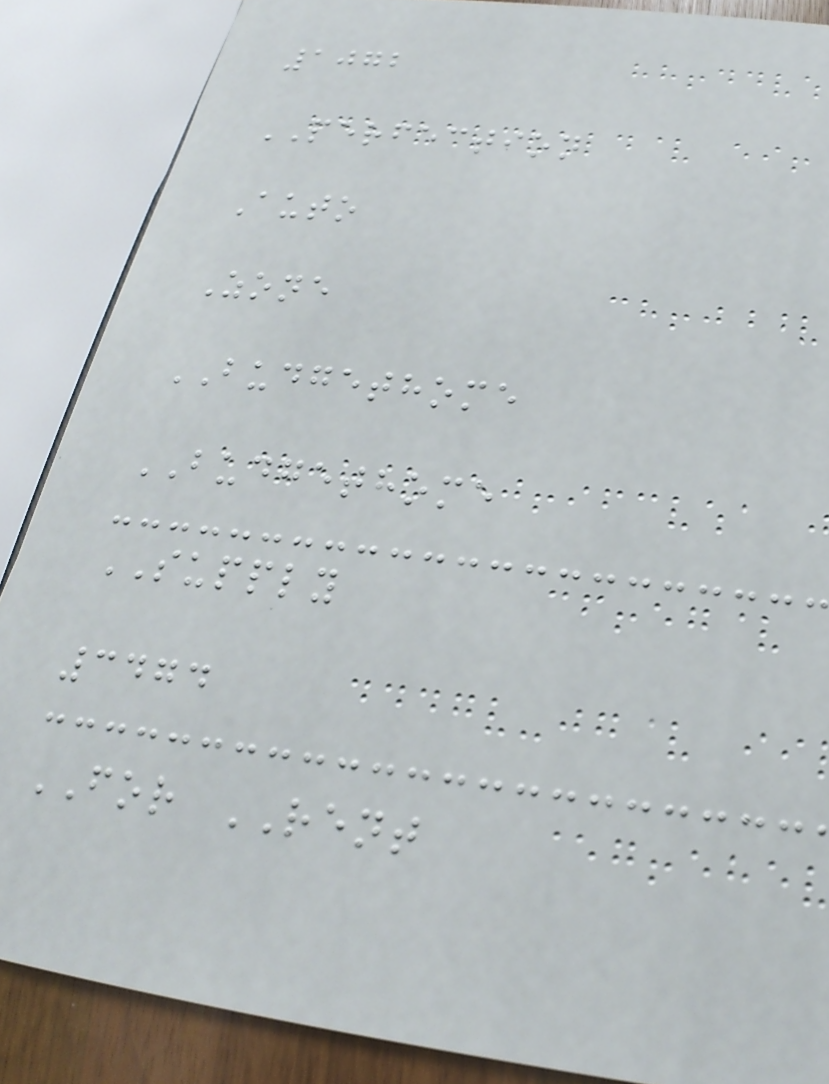1072
PERFECTION
Auto
Zone
BUDGETHOME
BUDGETHOME
SUPPLY
3474
FOR RENT
